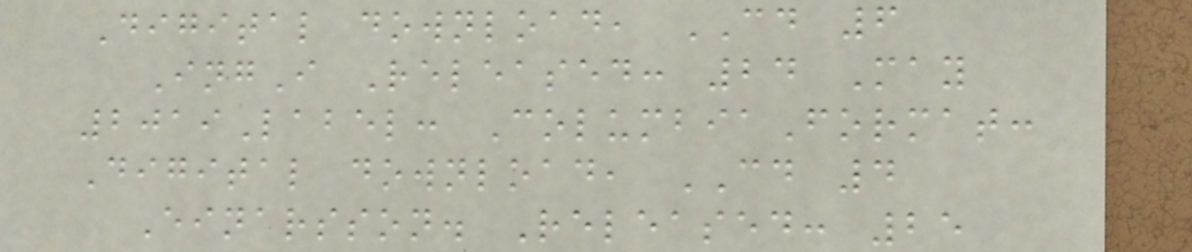Digital download, CD 6
IngI Released: 24 May
2019Label: ColumbiaFormat:
Digital download, CD 4
Einarsson. Released: 25
